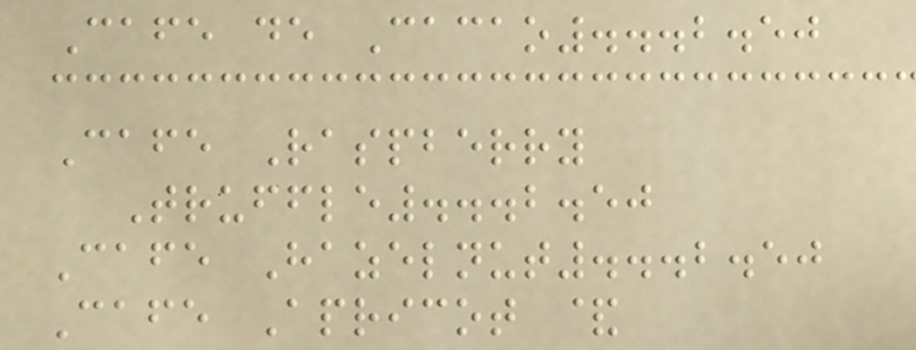Cafe de Cacao...2.50
Cafe Raspberry
Truffle...2.50
Cafe Hazelnut...2.50
Cafe Apricot &
